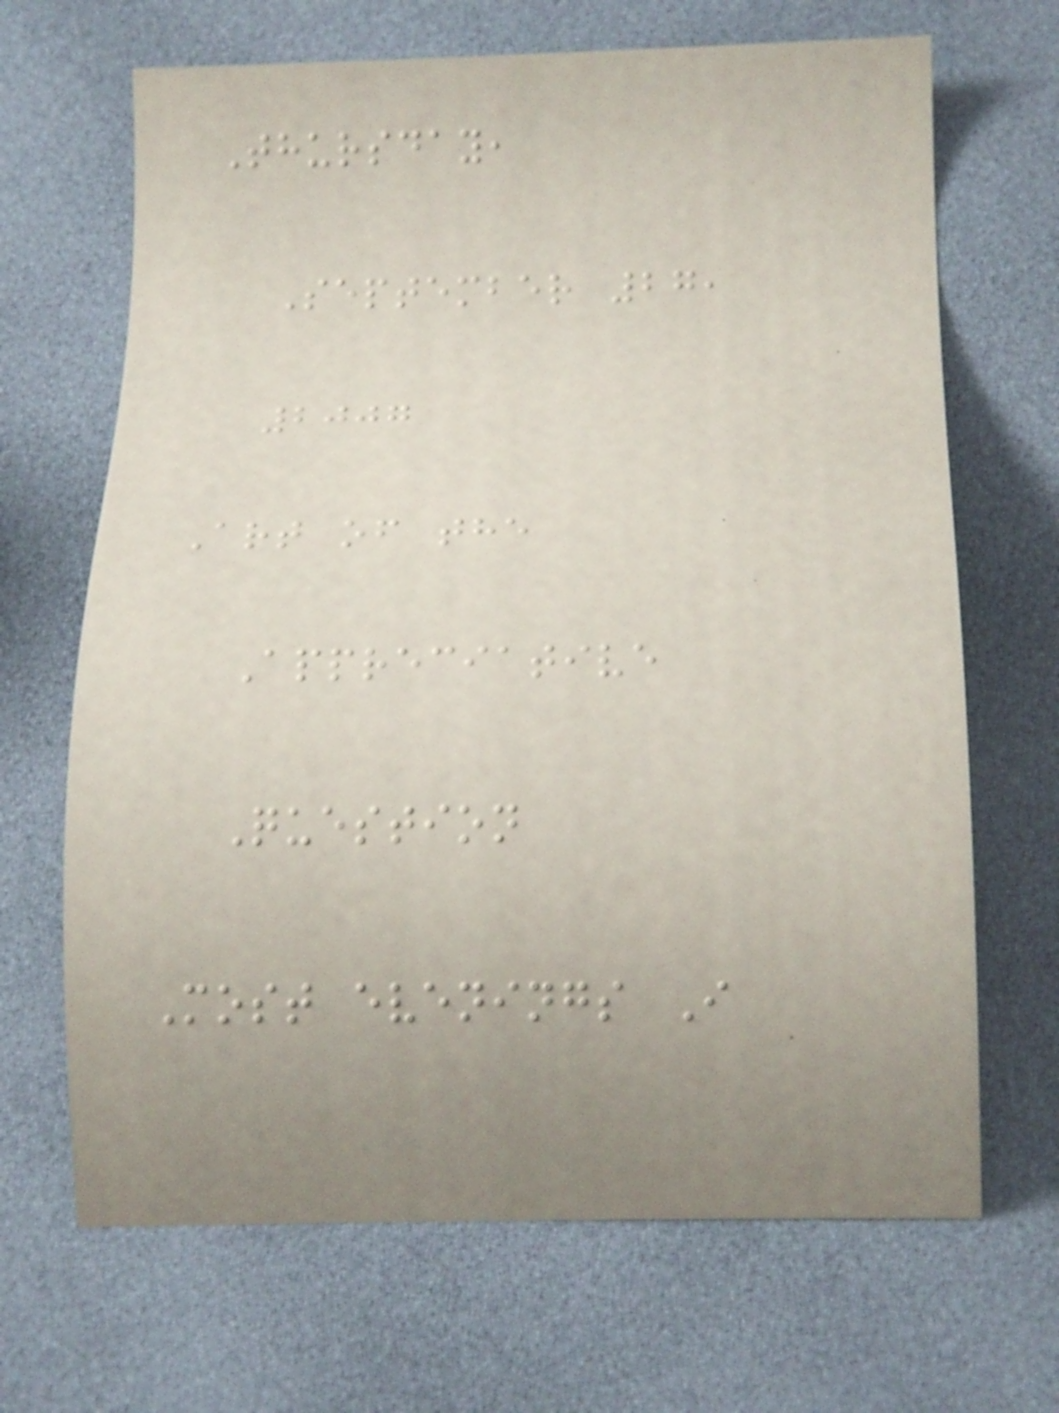Thursday,
September 27,
2007
Art of the
Appreciative
Question
Most evenings I
